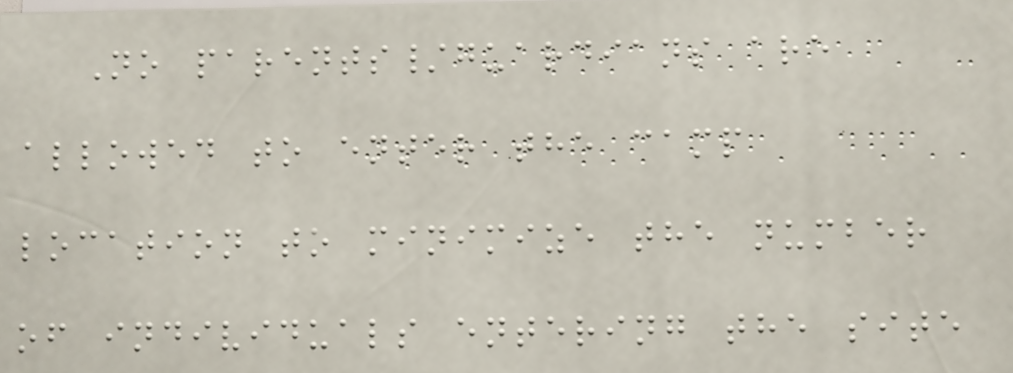No parents/guardians are
allowed to enter the camp
location to minimize the number
of individuals entering the site
